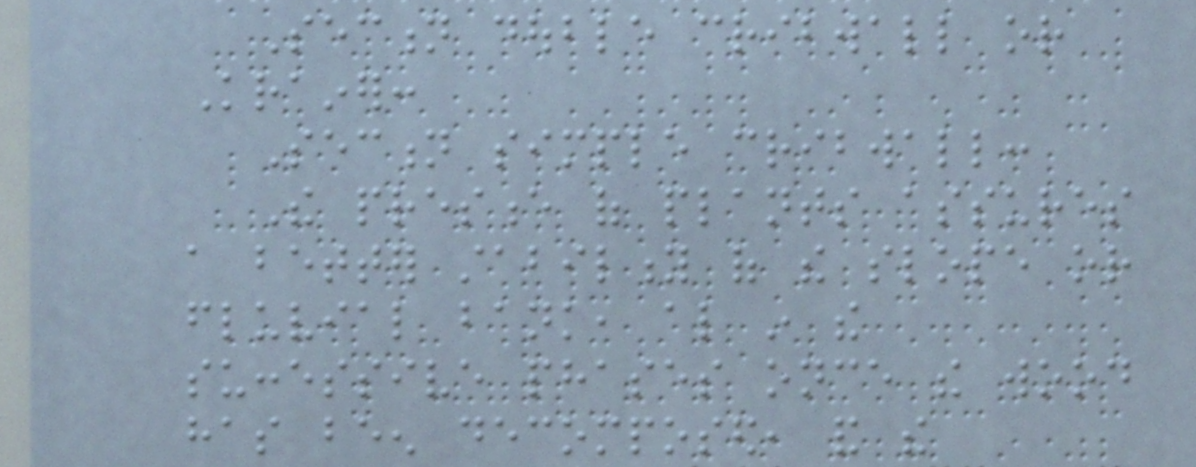Section double cribwall or
Krainer:
Section simple cribwall:
The presence of plants assures
a better stability of the slope or
fluvial bank, also in the
successive phases once the wood
has been decomposed, and the
